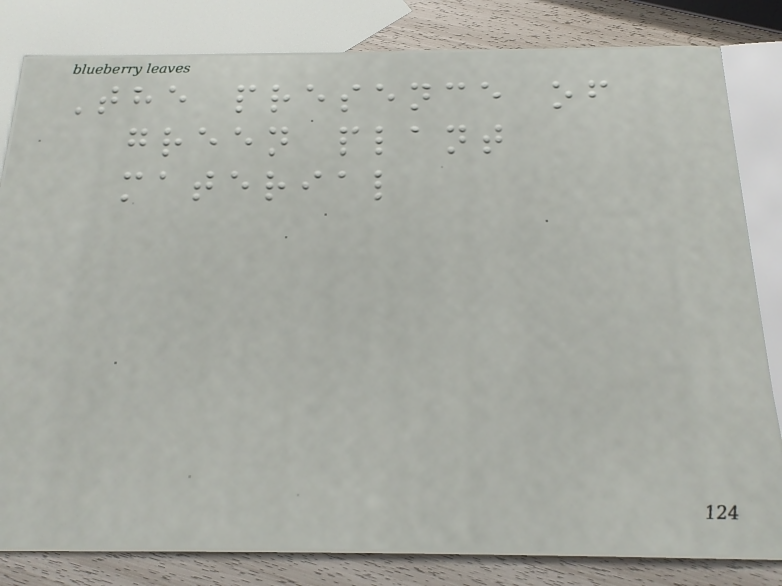The presence of
green plant
material
